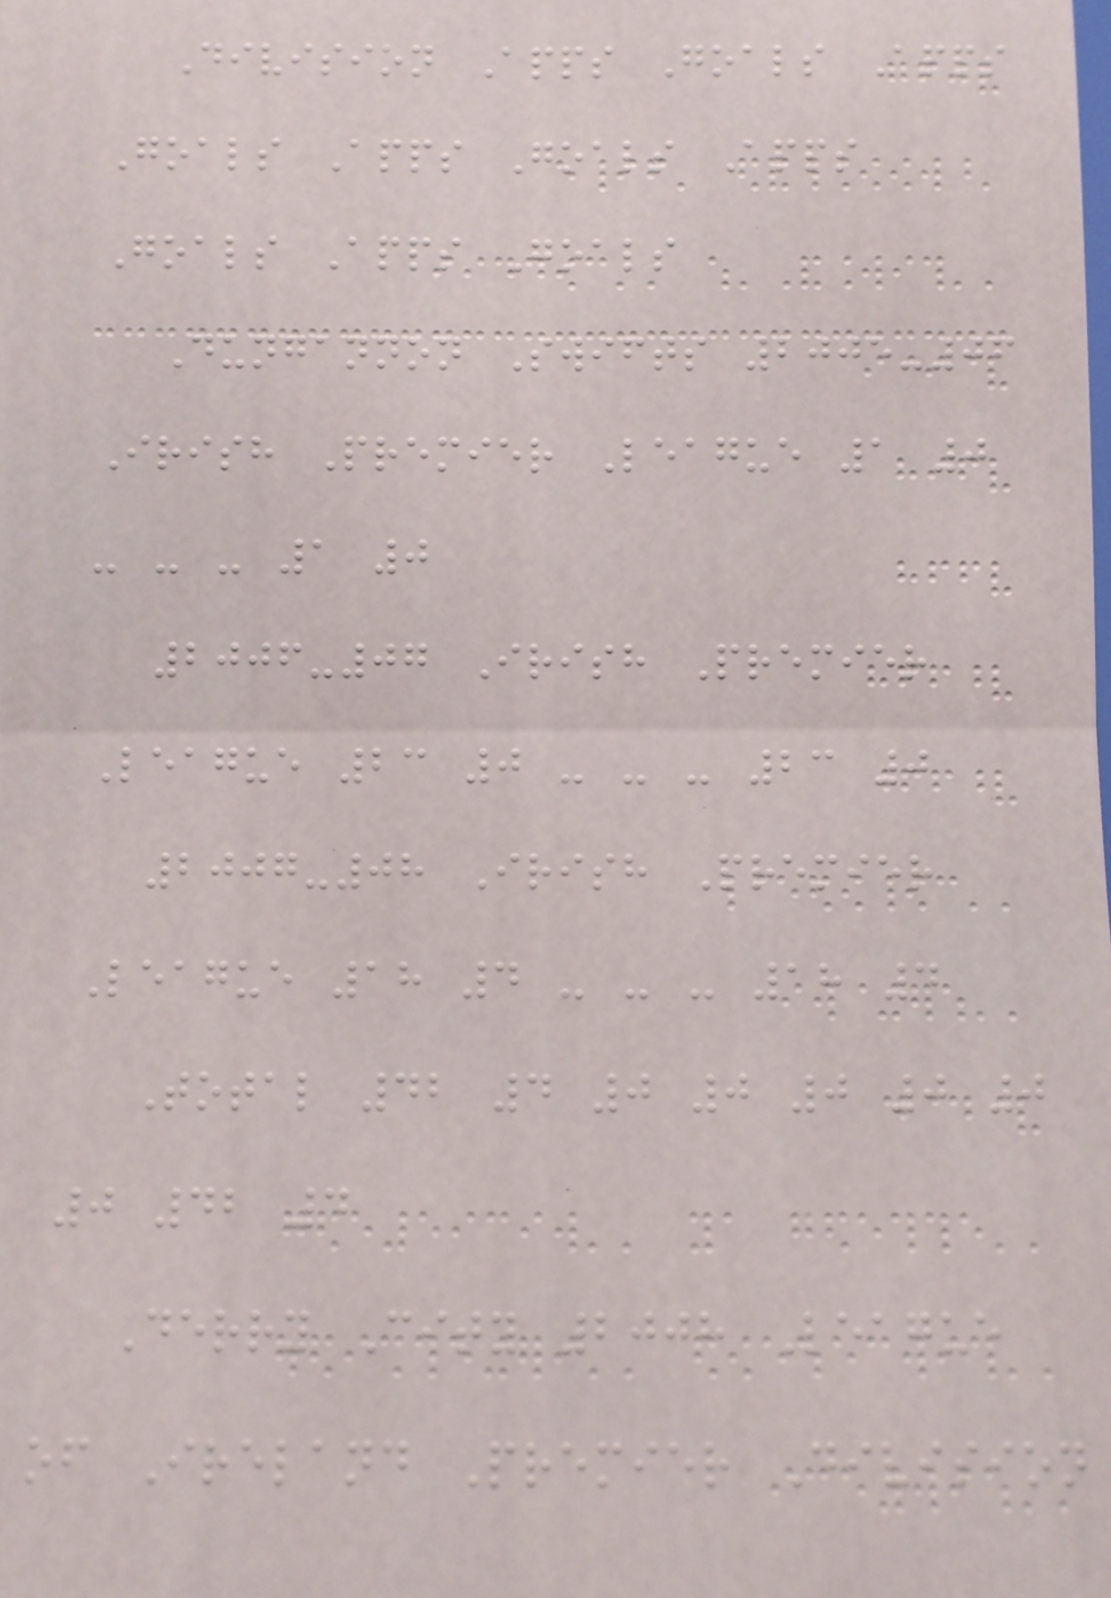Division Apps Goals Apps
Goals Apps Goals Apps
Goals Apps Goals
Dungannon Swifts 2005-06
Irish Premier League 1 0
- - - 1 0
2006-07 Irish Premier
League 23 0 - - - 23 0
2007-08 Irish Premier
League 18 4 - - - 18 4
Total 42 4 0 0 0 0 0
0 42 4
Derry City 2008 League
of Ireland Premier Division
